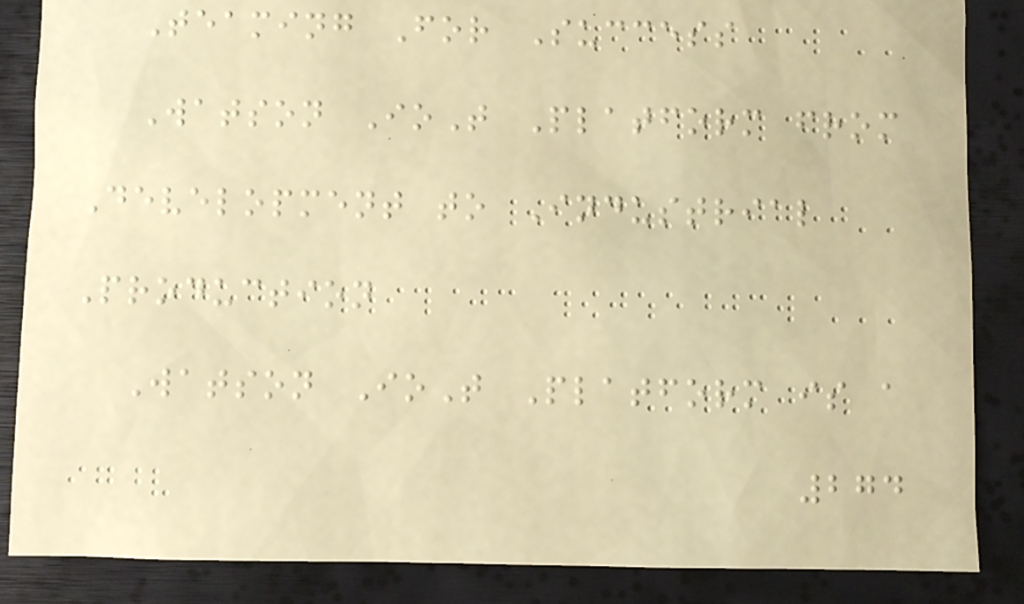Teaming For Success
Watson IoT Platform from
Development to Industrial
Production
Watson IoT Platform is a
274
